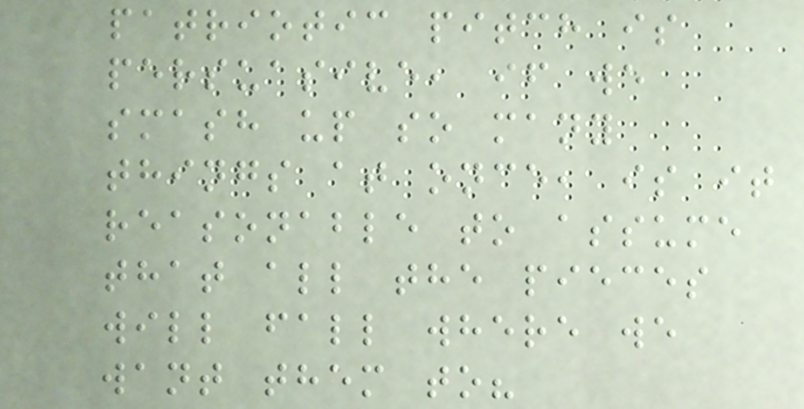patriotic pitch is
persuasive, if we
smash up so many
things at once, is it
reasonable to assume
that all the pieces
will fall where we
want them to?
